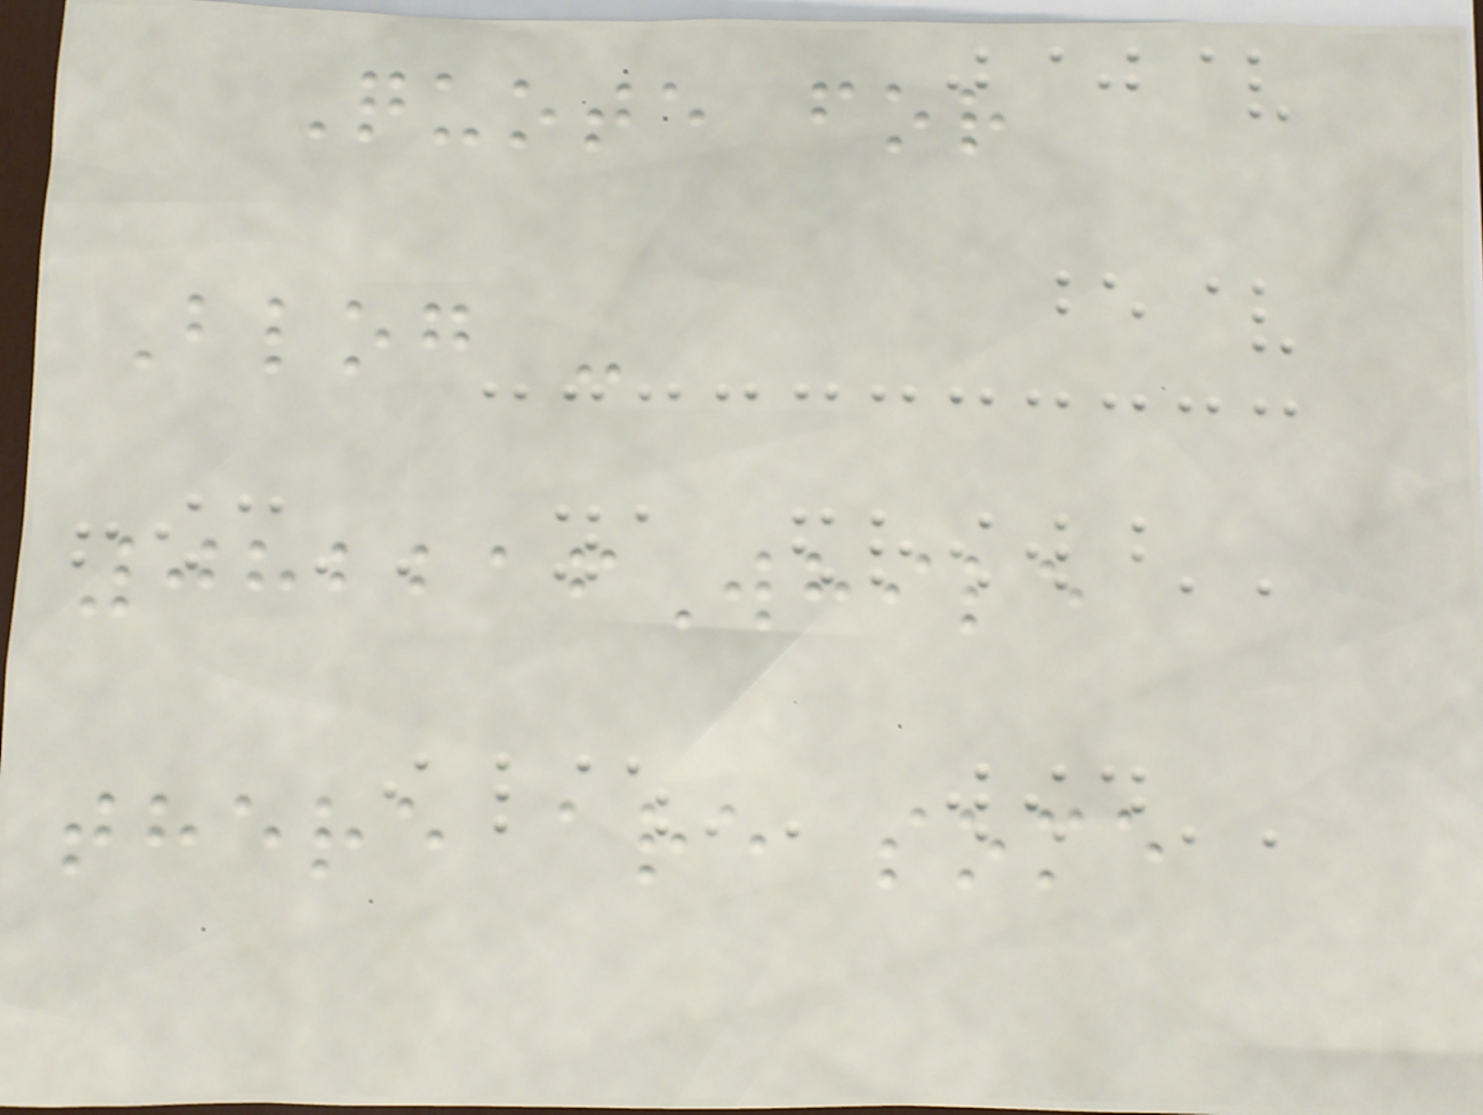Quote for
Blog -
082216While
there are some
